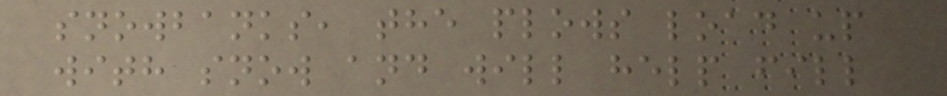snowbanks, the plows load up
with snow and will help fill
